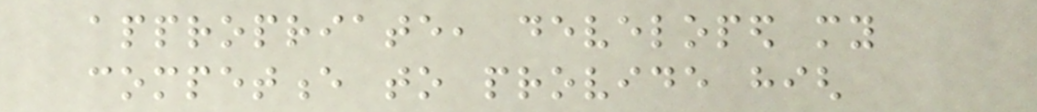appropriate, developed my
competence to provide high
